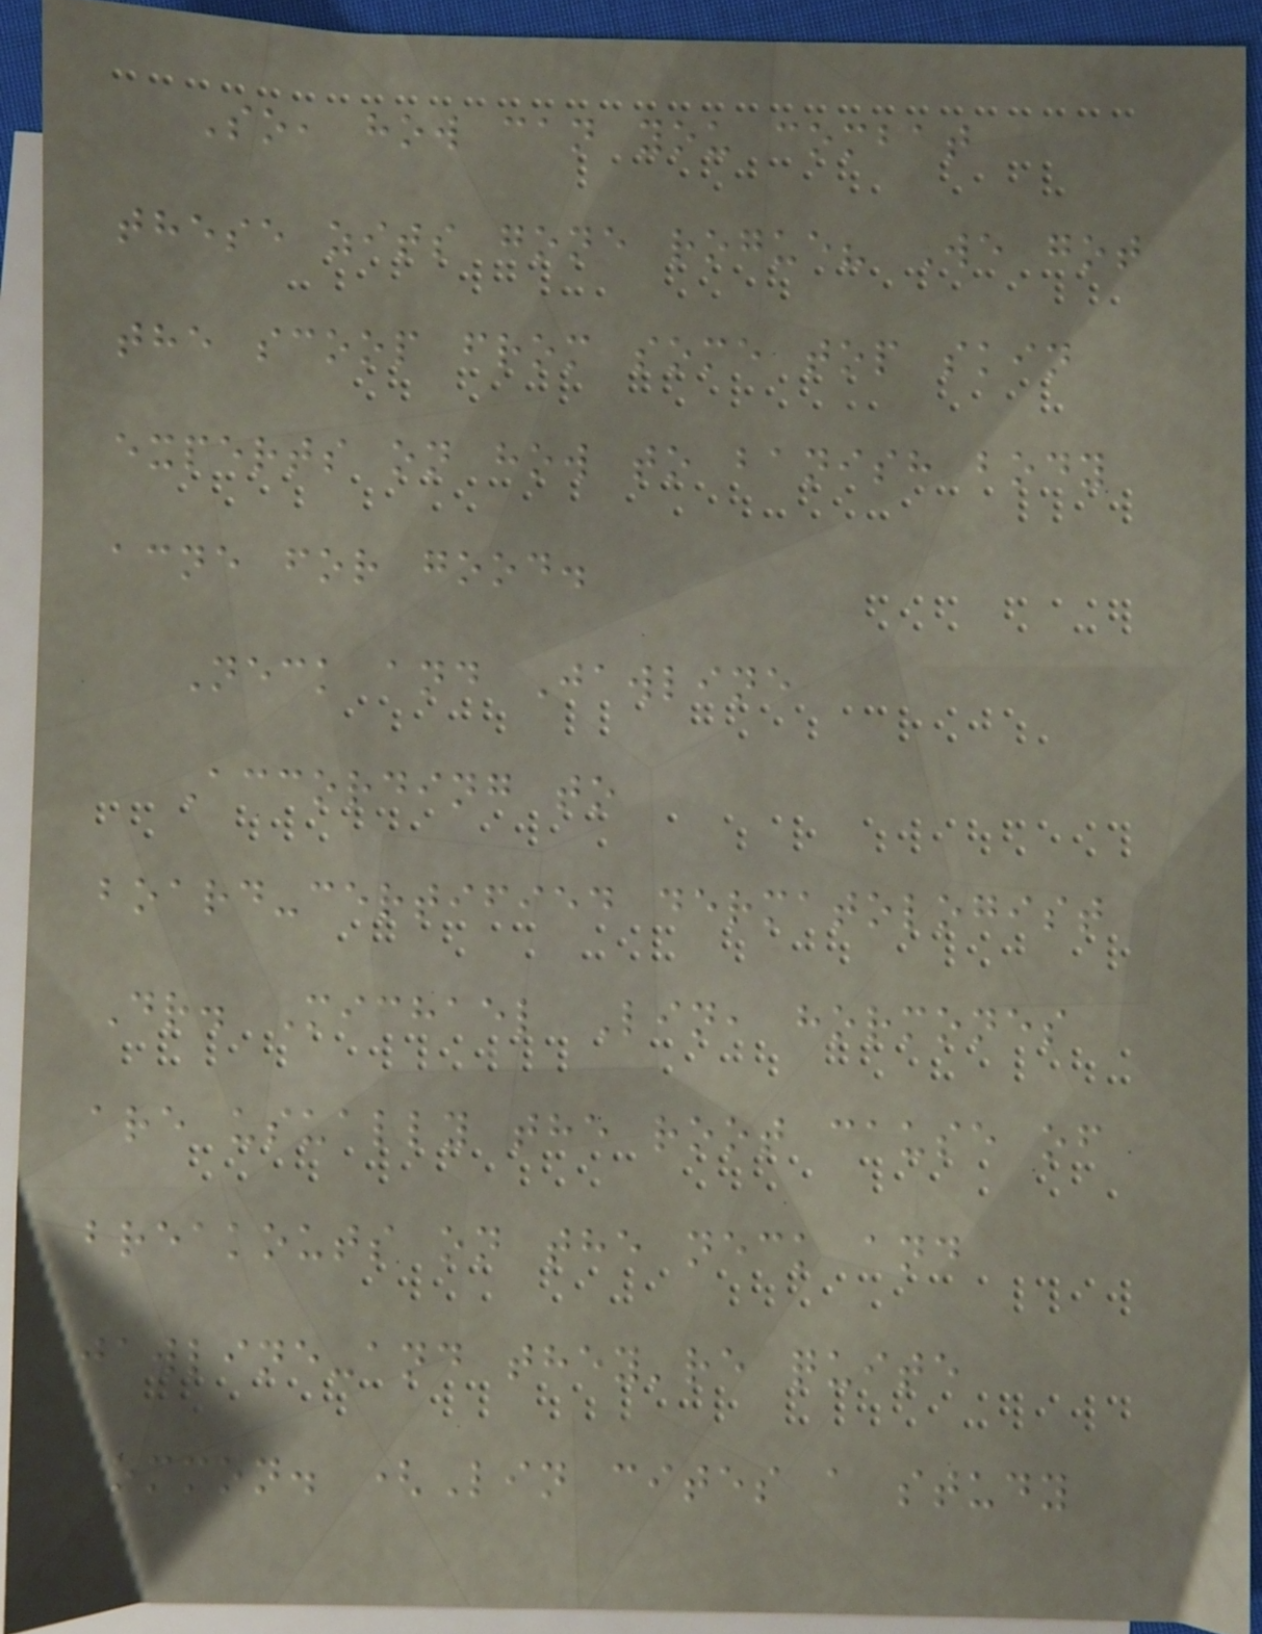So, how can you combat
these zits gone rogue? We got
the scoop from some top skin
experts on how to banish body
acne for good.
Neck and Jawline
According to
board-certified dermatologist
Dr. Michael Lin, hormones
are usually the root cause of
breakouts on the neck and
jawline-and they're quite
common. (Lin cites a study
